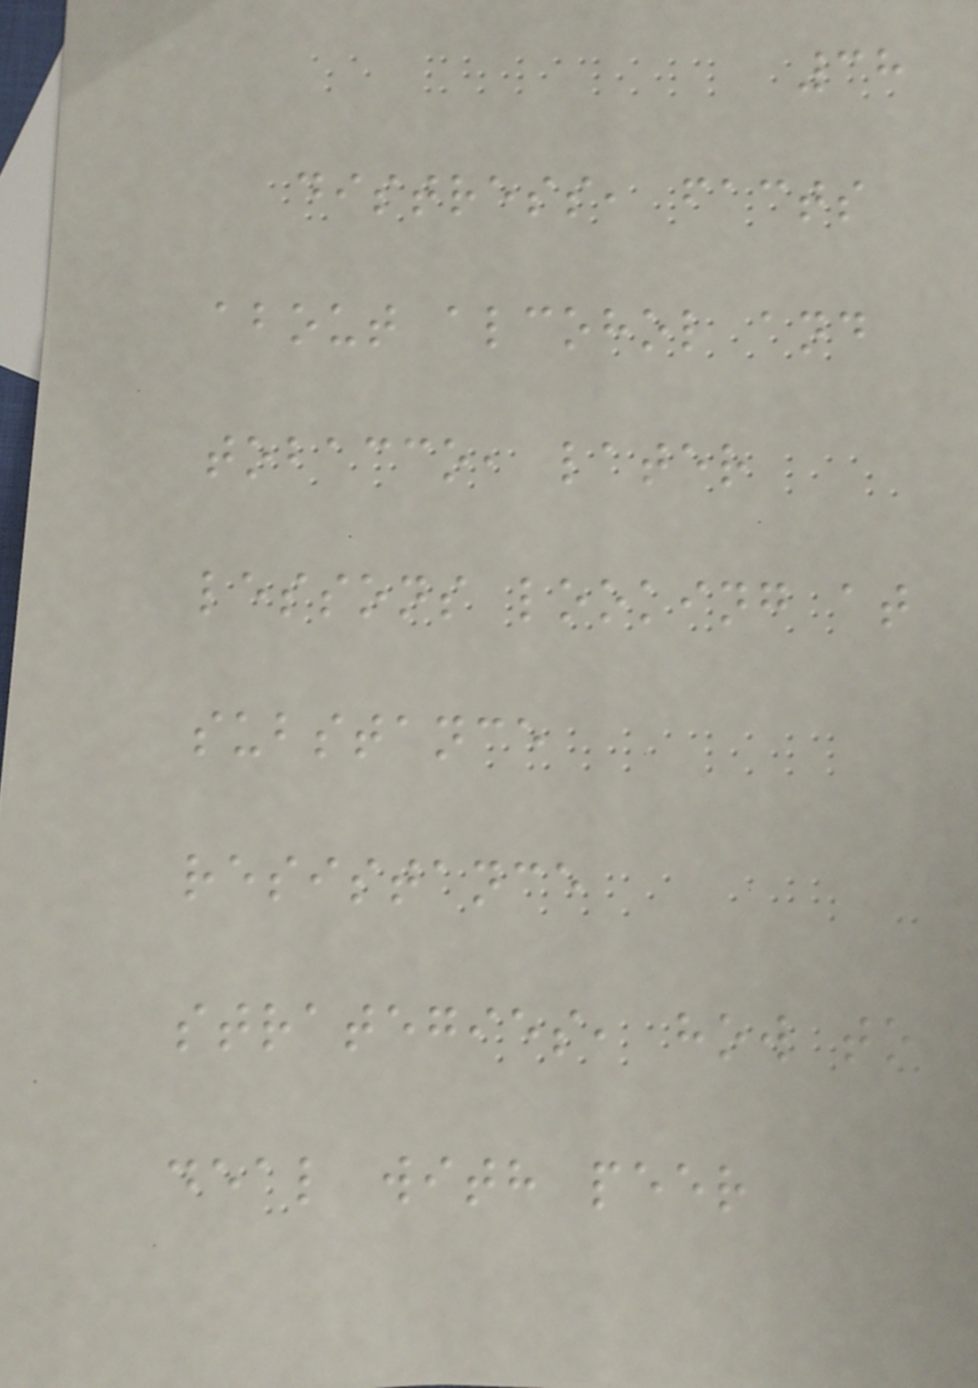38
distress, facts
about alcohol and
tobacco, later
lessons looking at
substance
resistance
strategies, how to
deal with peer
